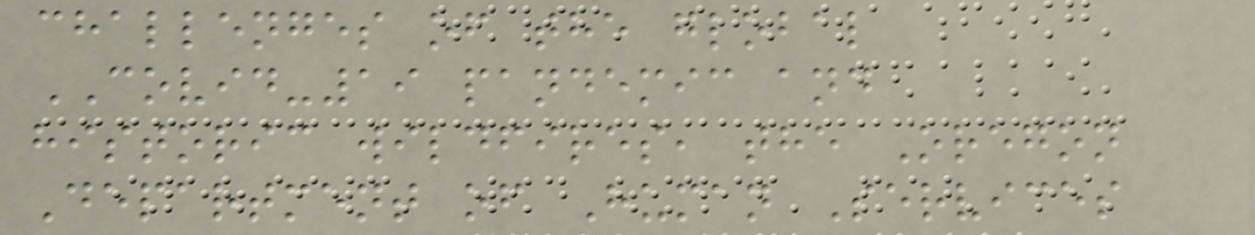challenges of the global
COVID-19 pandemic and
historic wildfires, the Oregon
Department of Human Services
